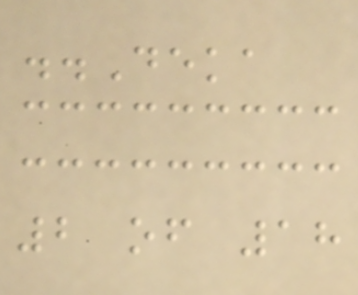..Deka
2 of 18
